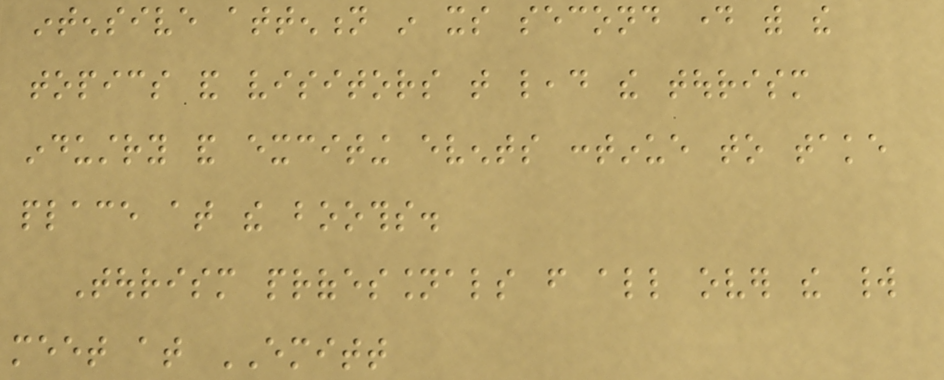intensive attention in its second day with the
topics and visitors that lead the tourism
industry and exciting events continue to take
place at the booths.
Tourism professionals from all over the world
meet at EMITT
